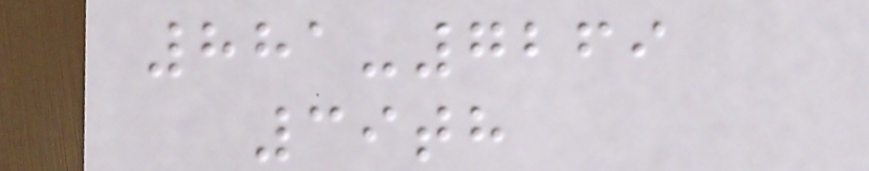881-7269
39th
